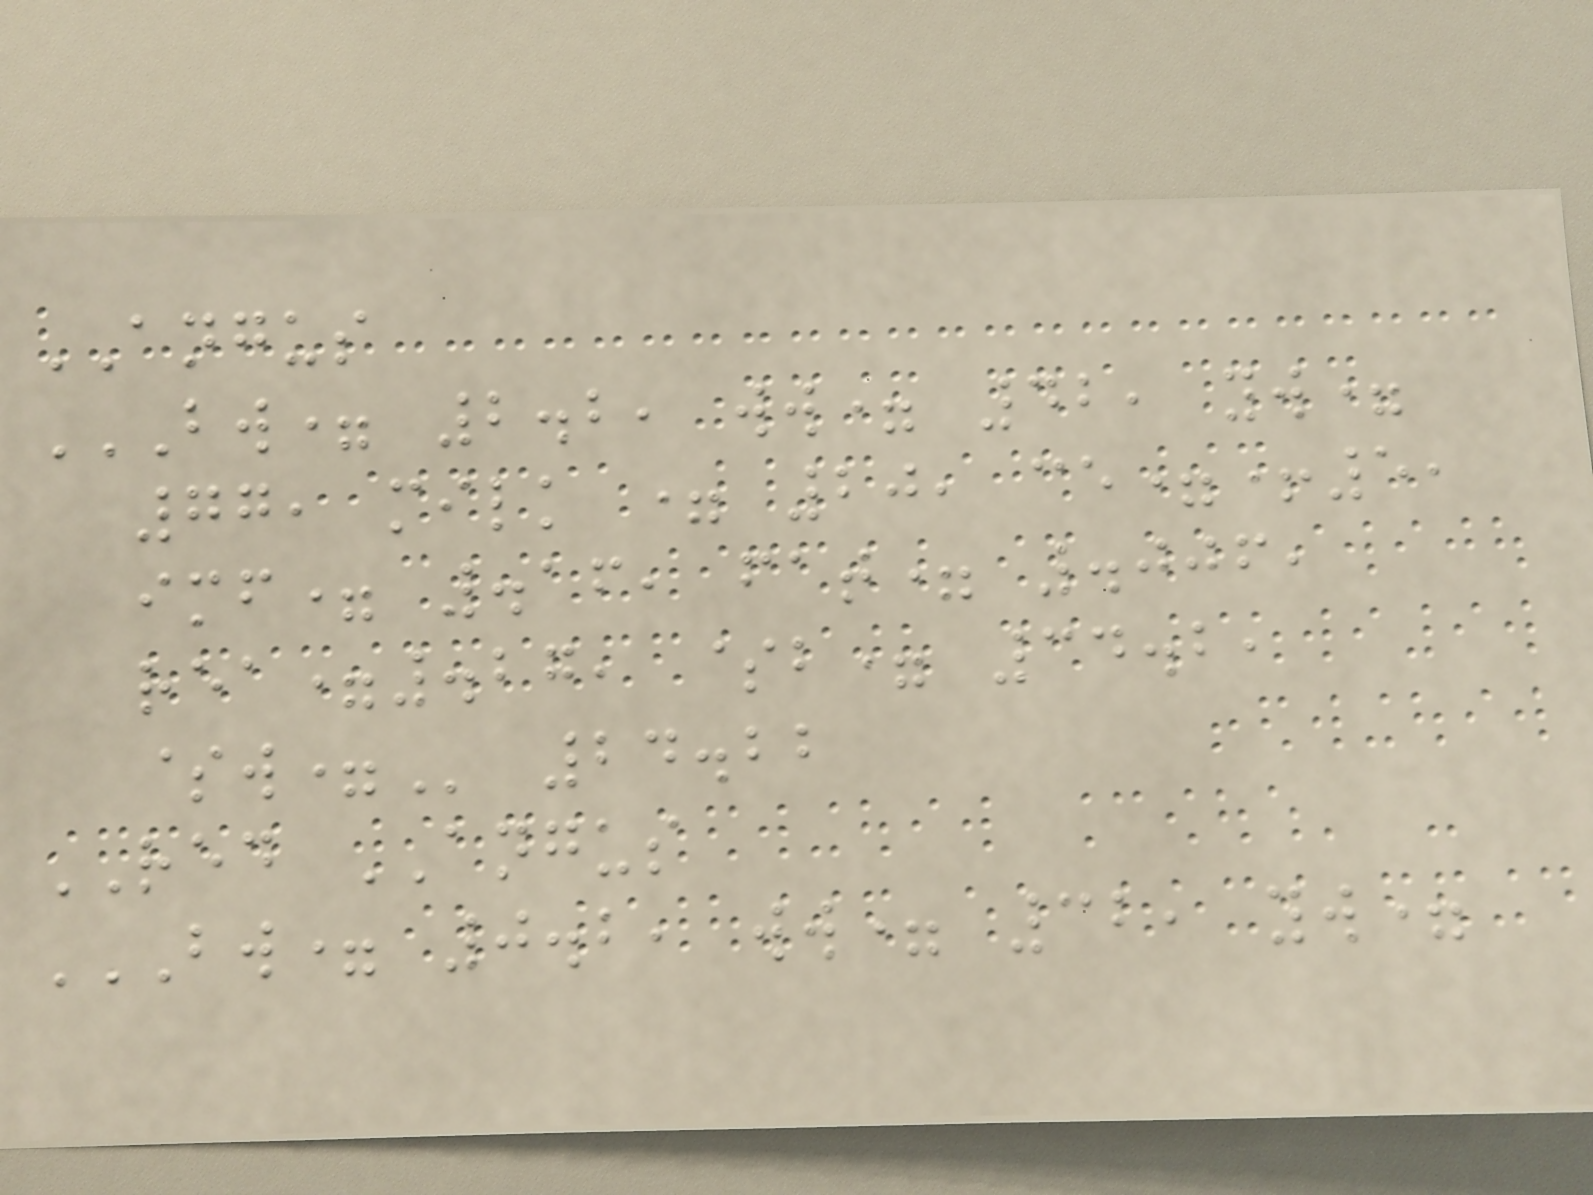ANGUS
BW= 2.2, WW= 42, YW=
77, MILK = 20, CE=+5,
IMF= .16, FAT= .006,
REA=.27, $B= 34.2,
$W= 24.22
RED ANGUS
BW= 0.2, WW= 32, YW=
